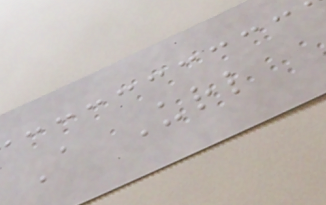A Url
